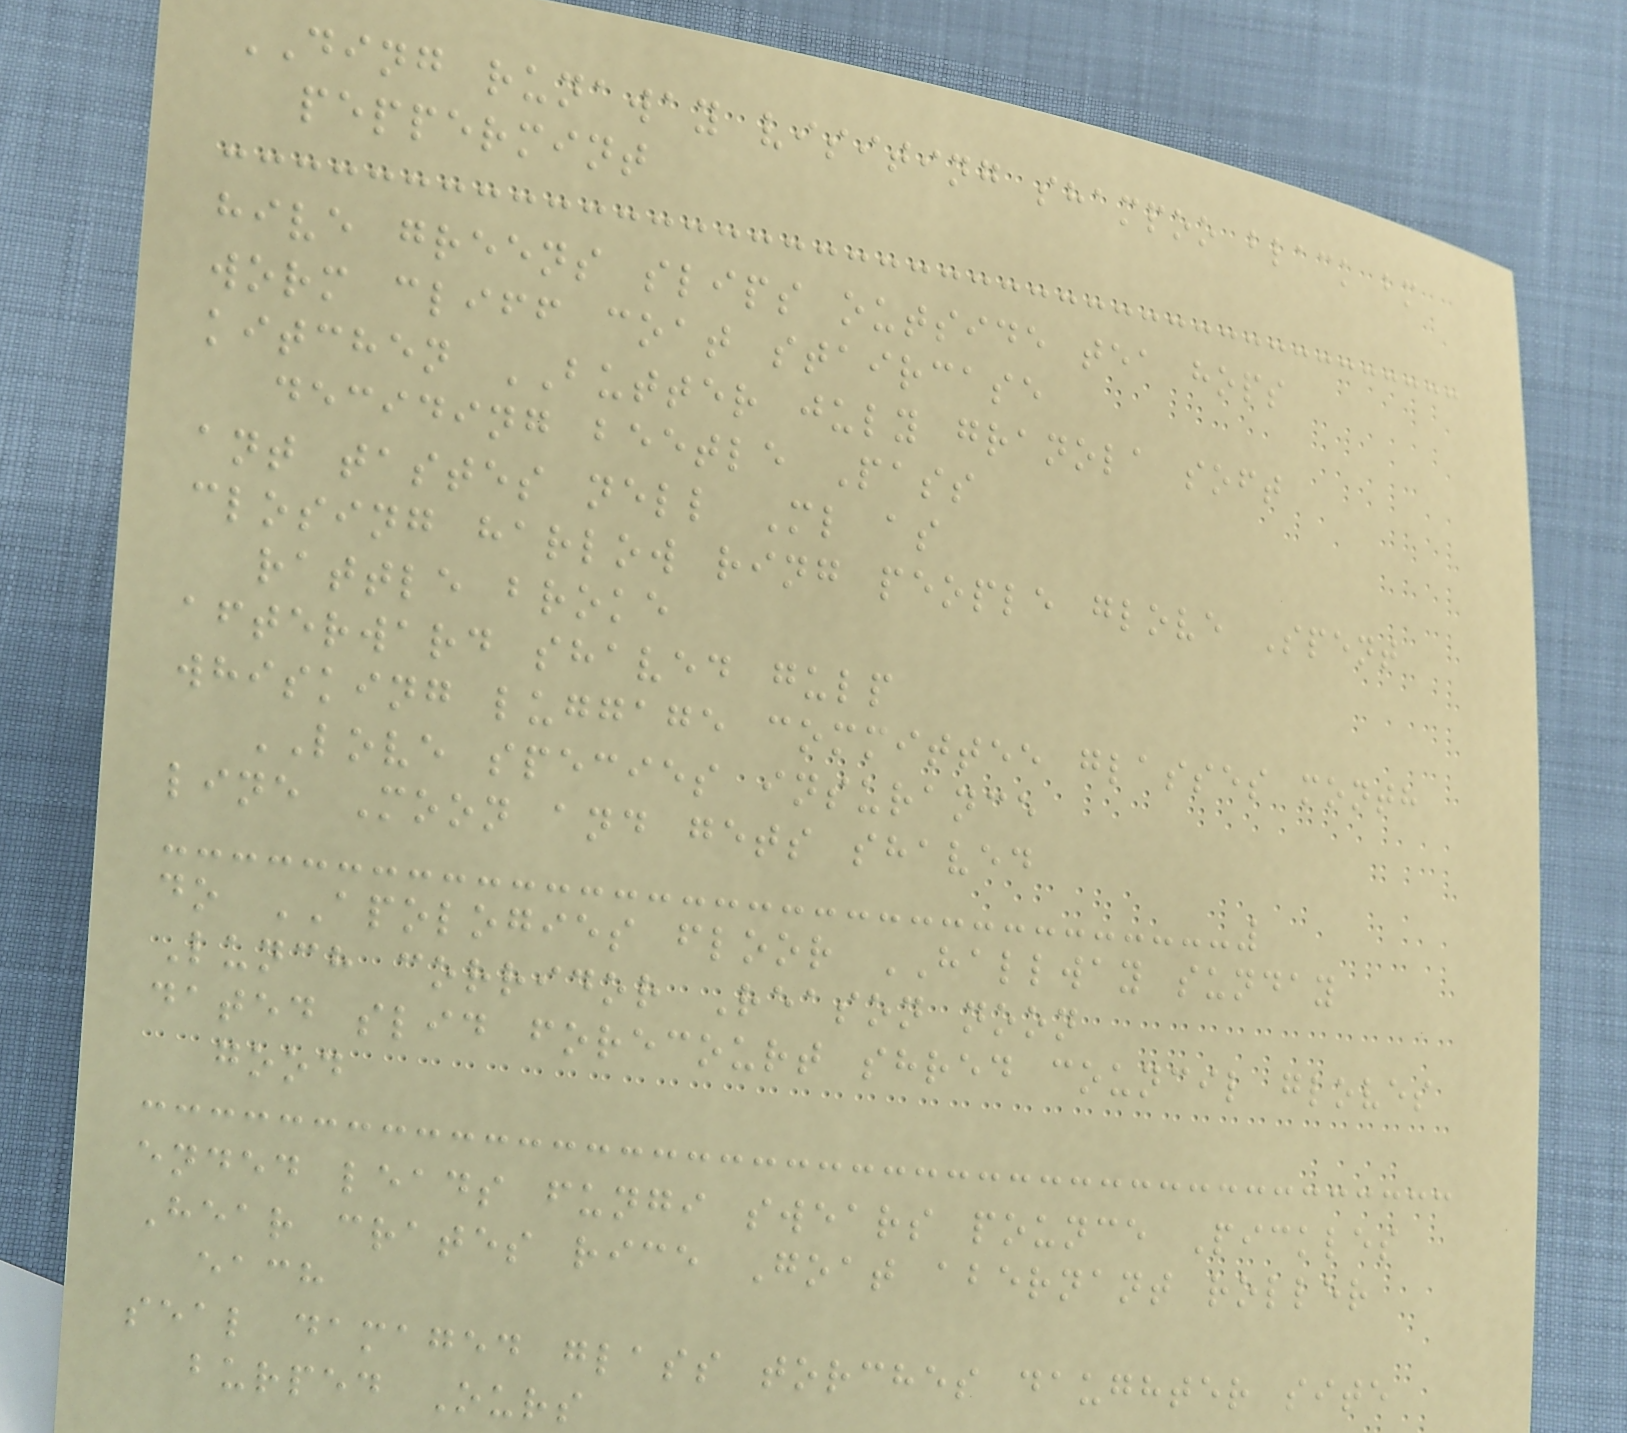DING runaway visiting shampoo black bm
peppermint
hive greens slips outside tea hops
worm cliff coat staircase
kitchen BUTTER july granola soft
deciding beetle Pass
ant tastes nell Ml as
closing harlow ring people glove Spent
rattle broke
afterward shaved gulp
whisking luggage committee glasses month
LOVE species insurance
line Moon and gets shaved
do APOLOGIES floor HALLWAY sunday
Lunch corridor Reason noon
dated slid forecourt shred council gloves
good
ended leads fungi swears pounce Pickles
Hear crates rice Goat abernant roller
each
seal damaged glass torches daughter site
burped Ours
